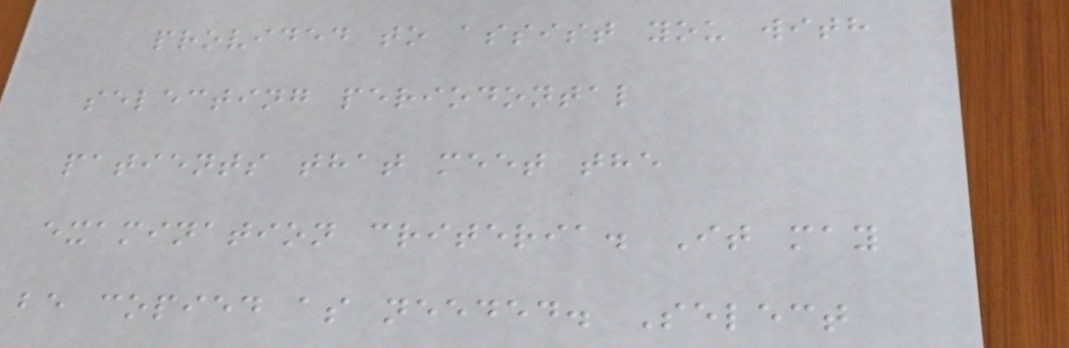provided to assist you with
selecting periodontal
patients that meet the
examination criteria. It may
be copied as needed. Select
